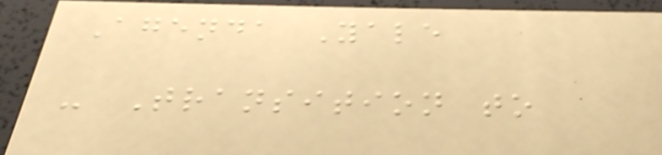Agenda Yale
- Transition to
